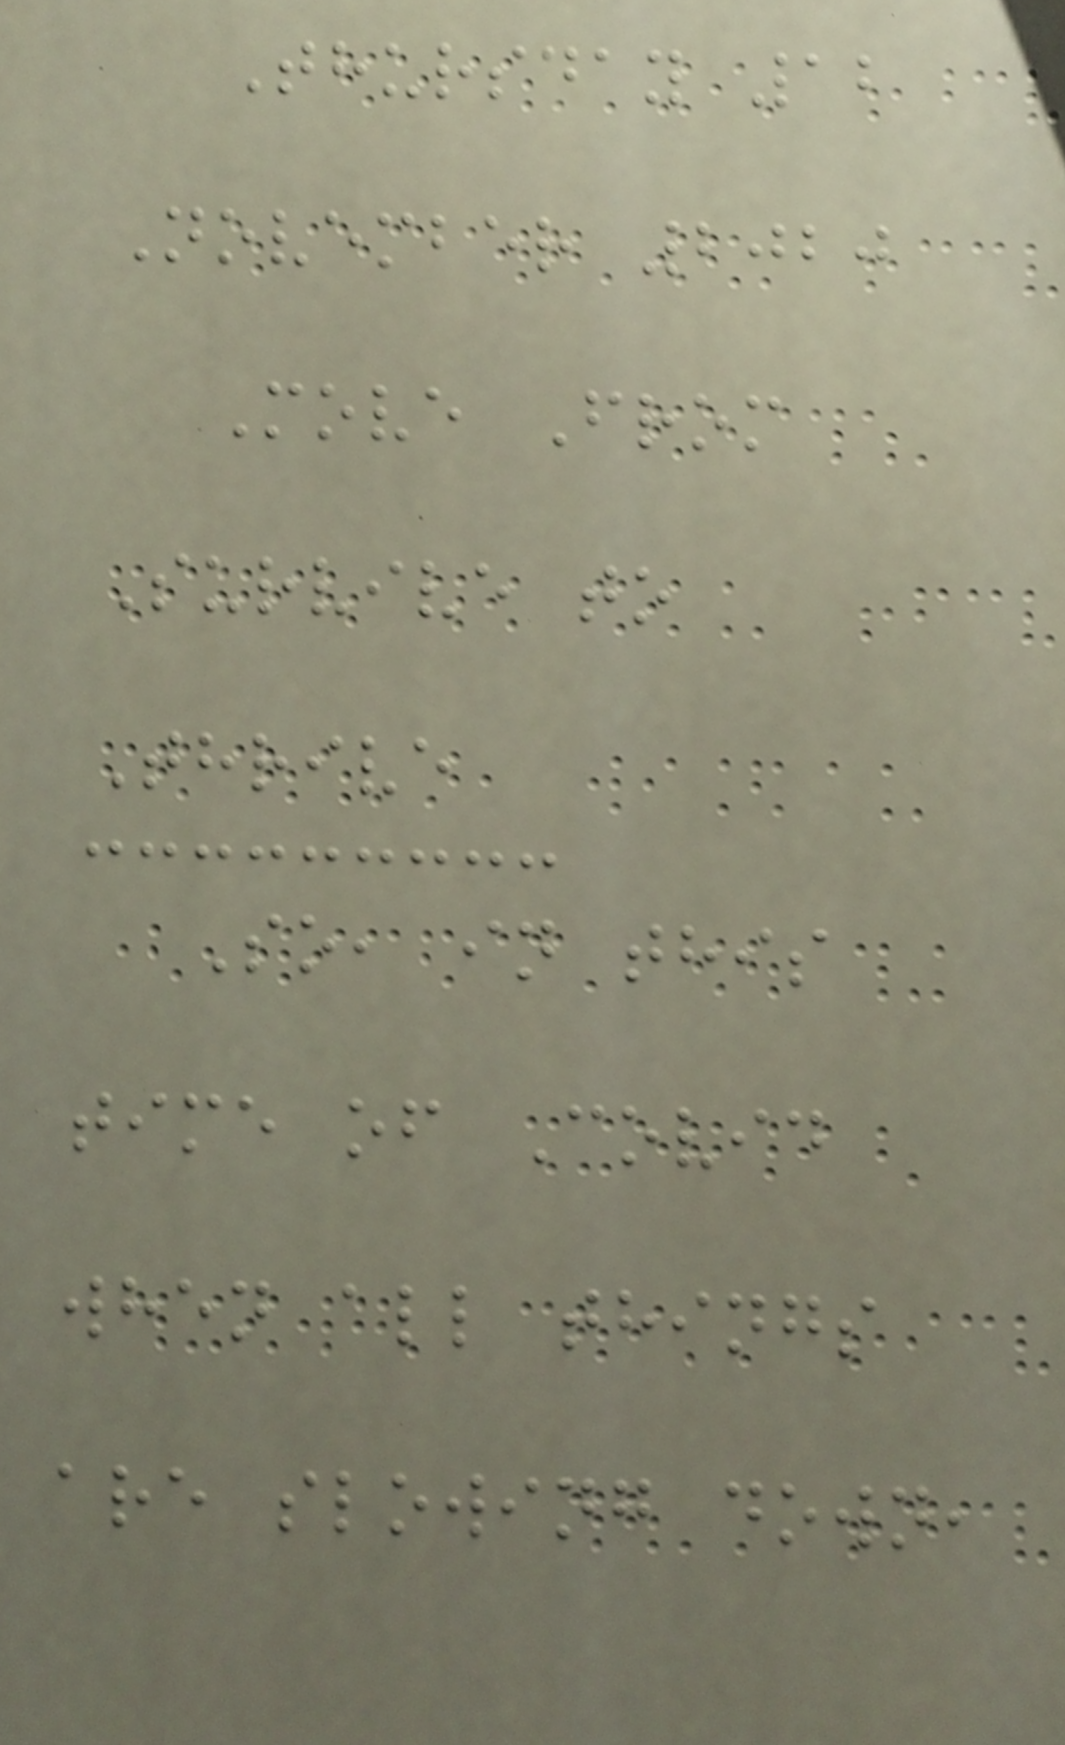Thursday 12
November 2020
Move From
Survive to
Thrive
So, in this
time of Covid
when all things
are slowing down,
